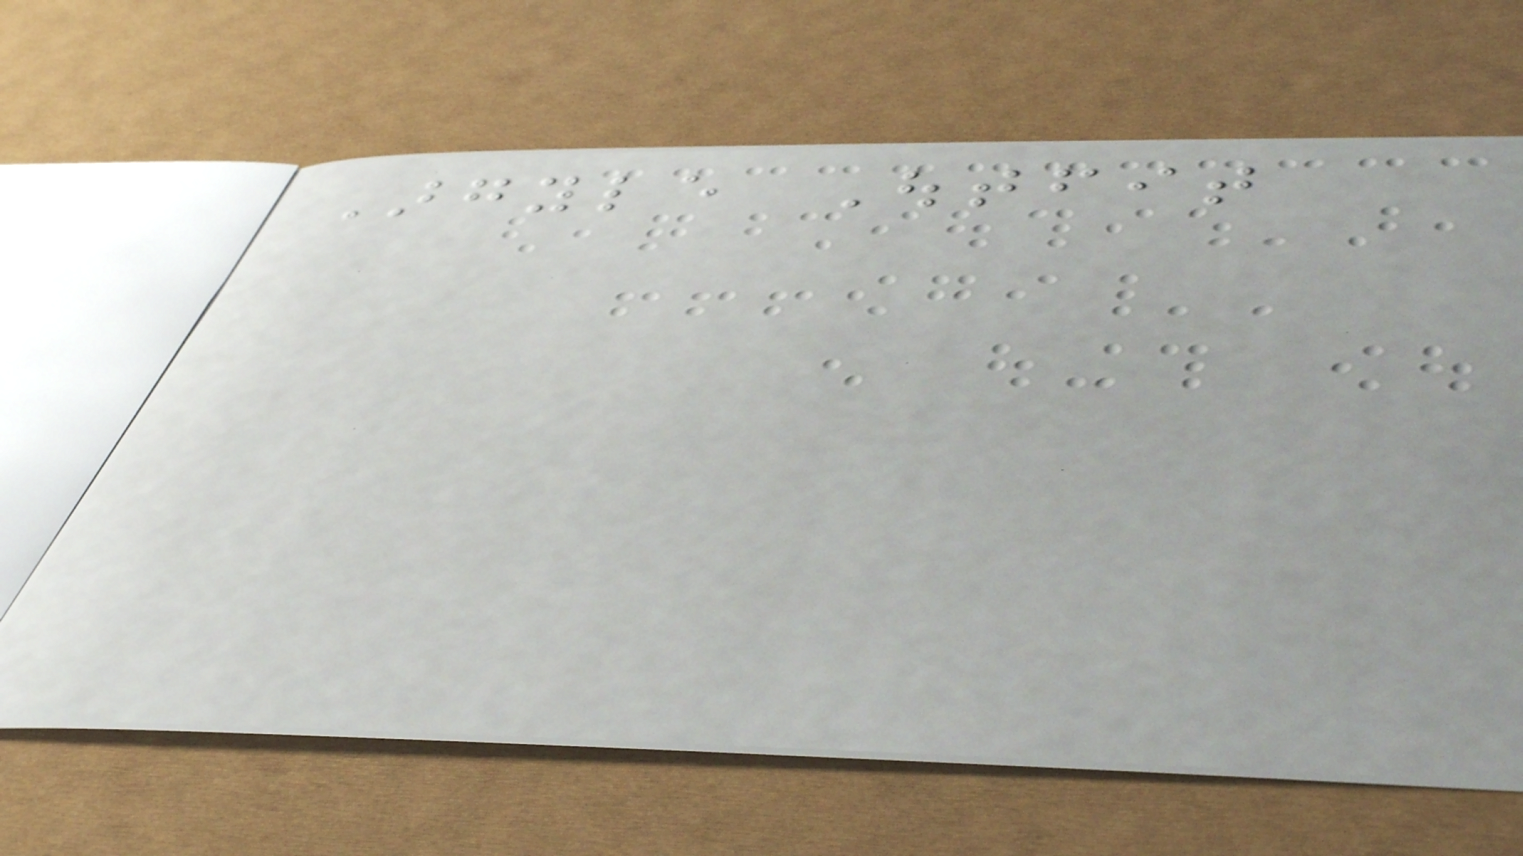Argyle Outfit
